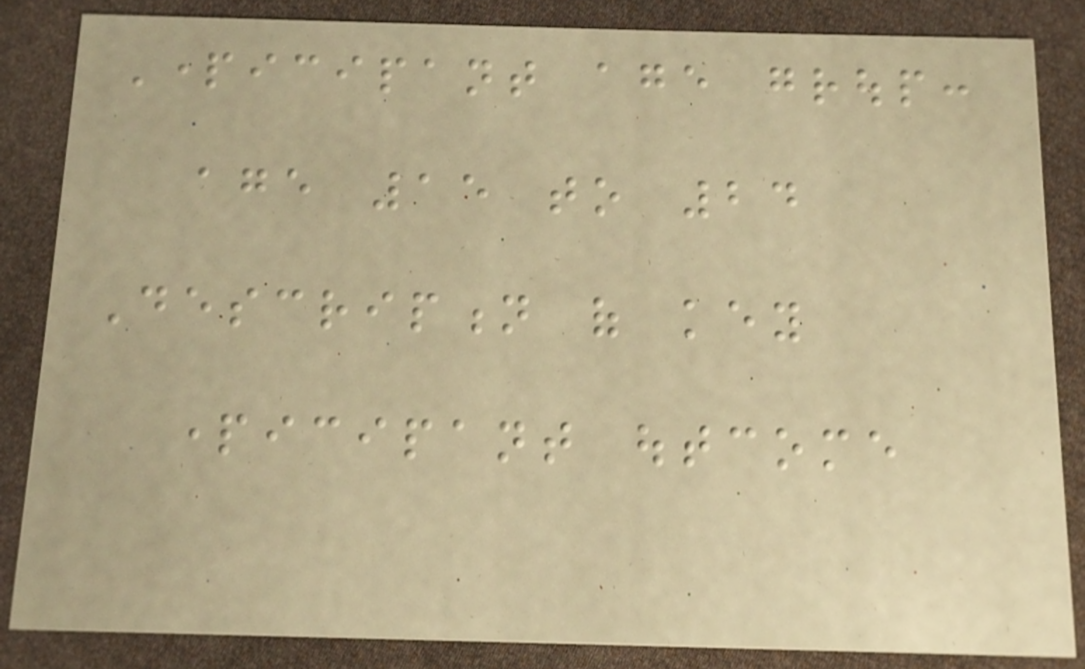Participant age group:
age 15 to 24
Description of key
participant outcome
